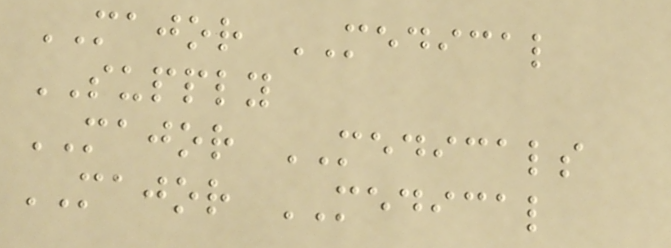MAJOR MEDICAL
SUPPLY
MAJOR MEDICALS
MAJOR MEDICAL
